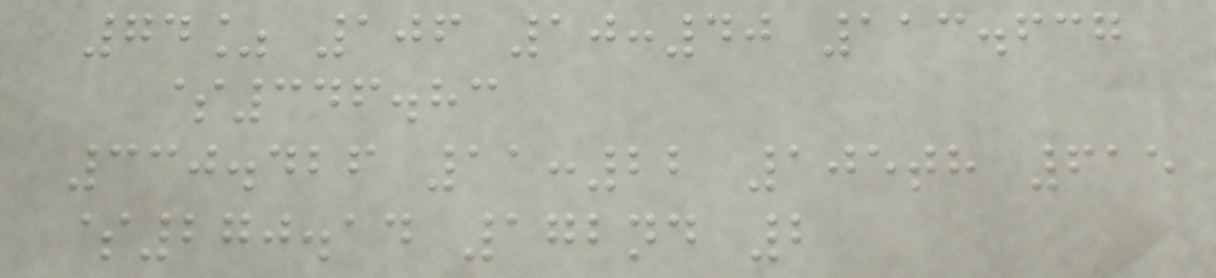74% 106 10:40 113.637
$346.83
330.426 11:22 105th 615
$270.14 172nd 2
